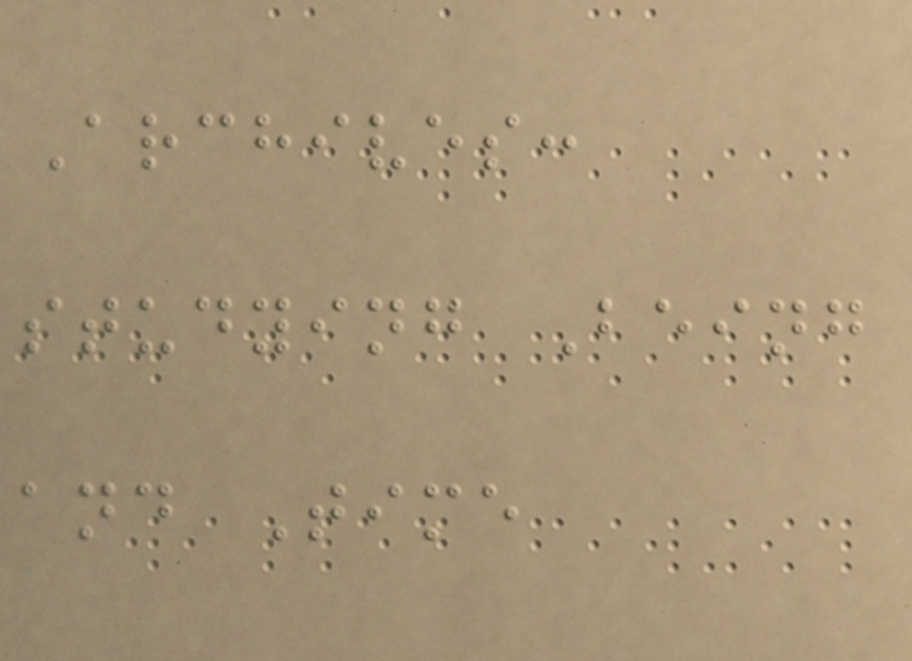Archives:
studying Being
and Time
